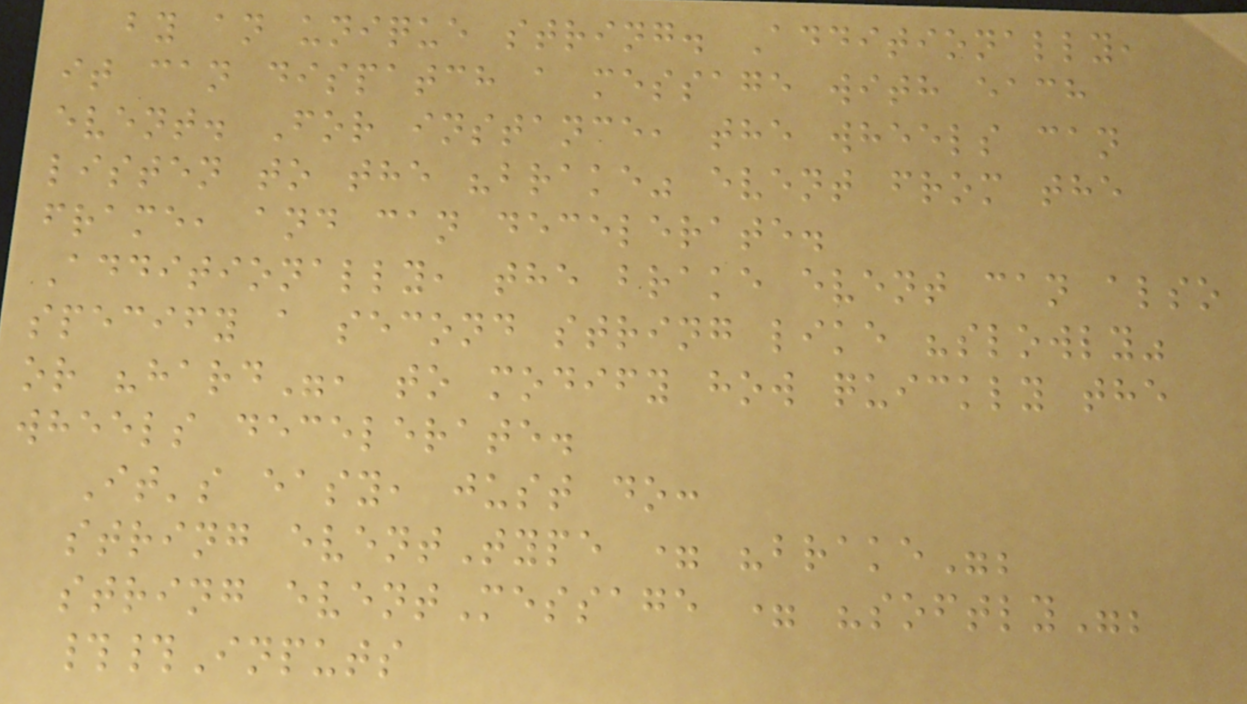by an unique string. Additionally,
it can dispatch a message with each
event. For instance, the wheels can
listen to the "brake" event from the
frame, and can decelerate.
Additionally, the brake event can also
specify a second string like "slowly"
or "hard", to modify how quickly the
wheels decelerate.
It's easy, just do:
string eventType = "brake";
string eventMessage = "softly";
##Inputs
